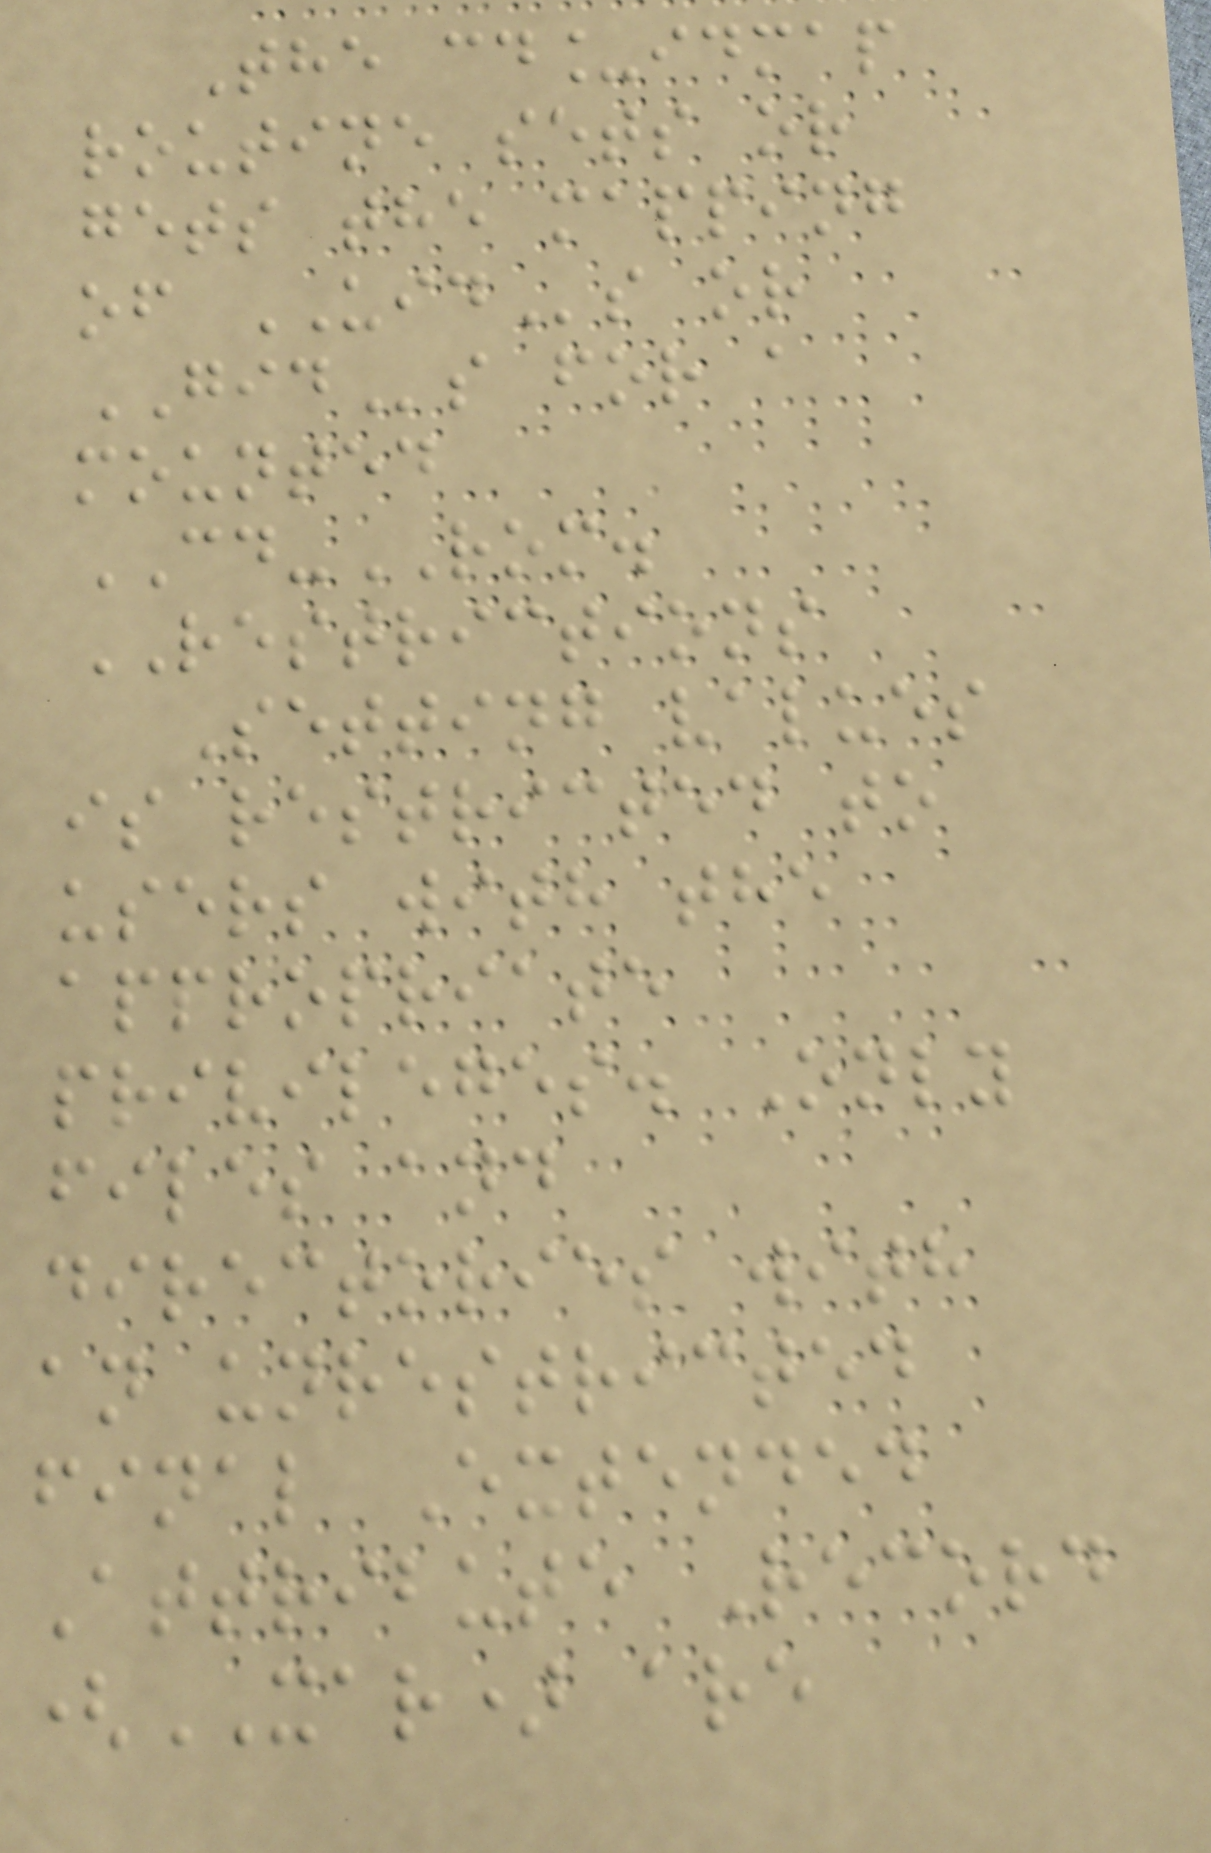The cd_idmap
routine sets or
gets the mapping
of UIDs or
GIDs for a
mounted
CD-ROM.
RESTRICTIONS
Setting values
is restricted to
users with the
appropriate
privileges. Only
files and
directories with
an unrestricted
final Extended
Attribute Record
(XAR) are
